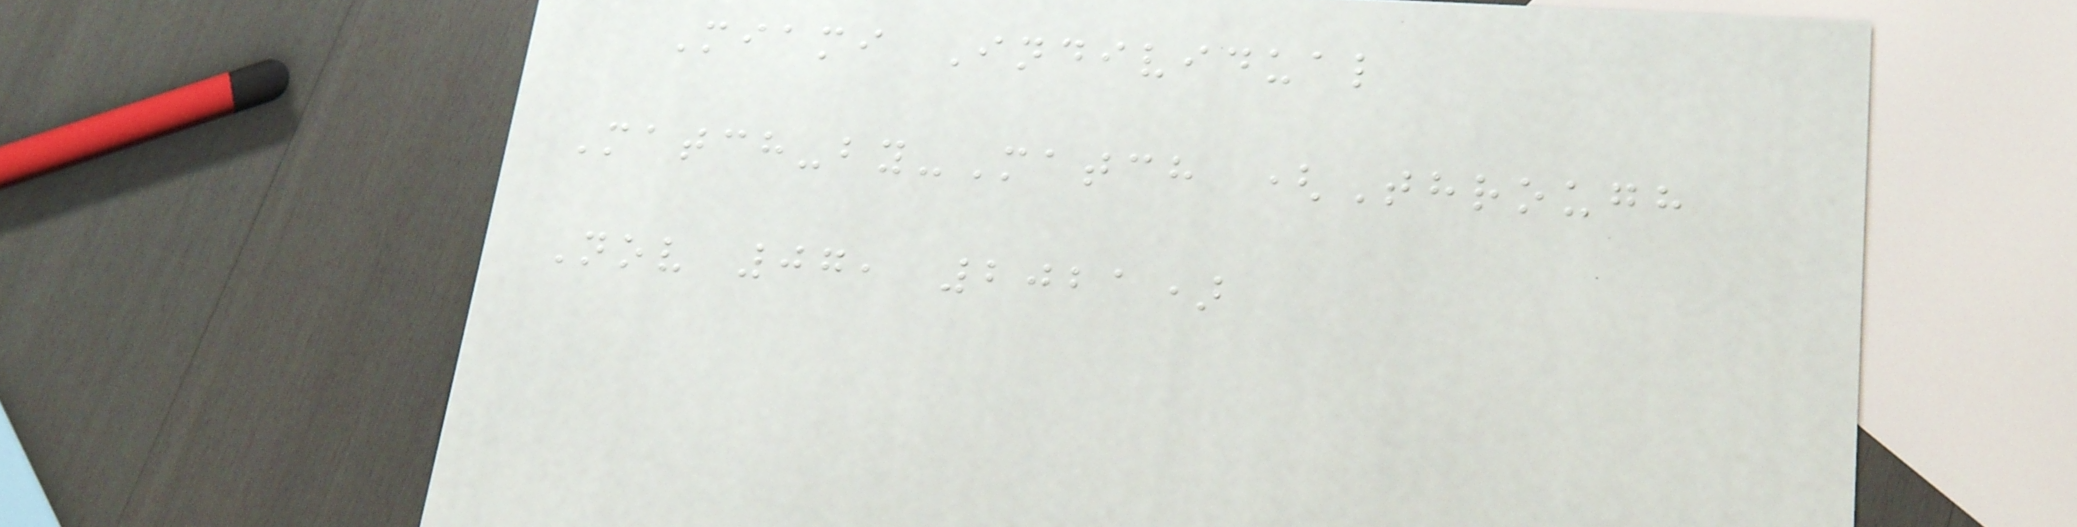Miami Individual
Match-by-Match (Through
Nov 07, 2021)
